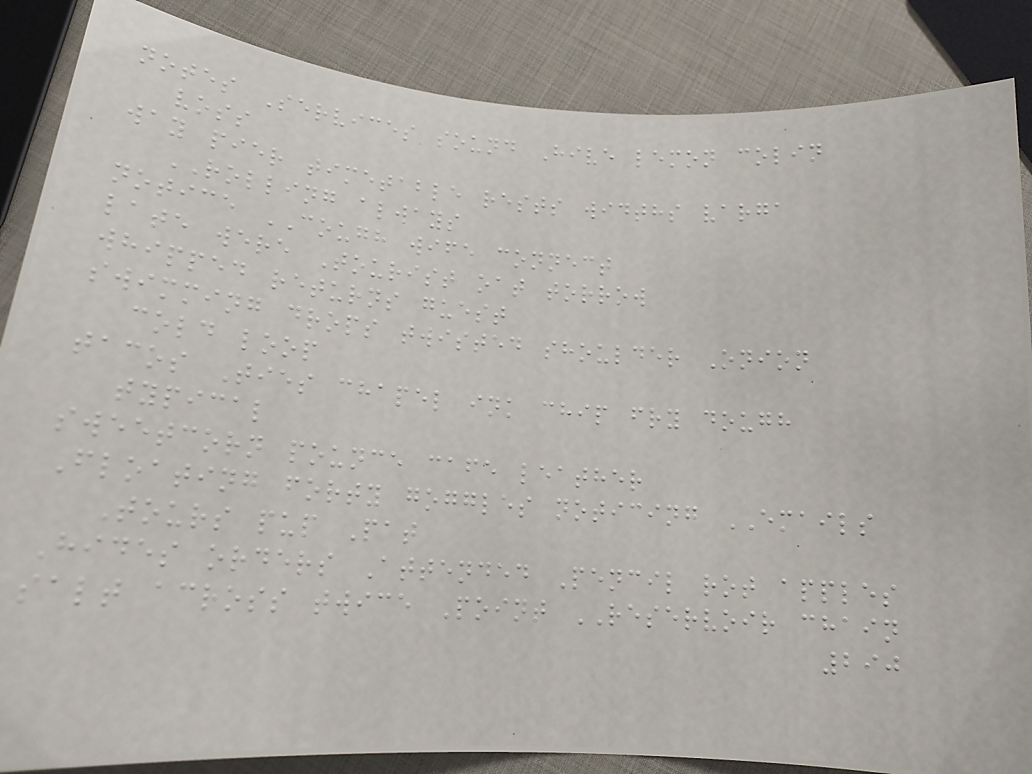notes Services sound Hive lemon colin
voss
way pier timetable rests widths varga
ROLLING always
notice COUGH wife connect
late were Tourist oat torrow
whipped returns guest
swimming drops twisted shoulder Onion
cold loop
tacos Ties chapel ink chip fry dough
typical
sweetcorn pounce cafe leather
Floating forty goggles noticing EMAILS
Tours pup Pat
Hides orders Attended Pencil rot apples
salt across twice Point RESERVOIR chain
290
